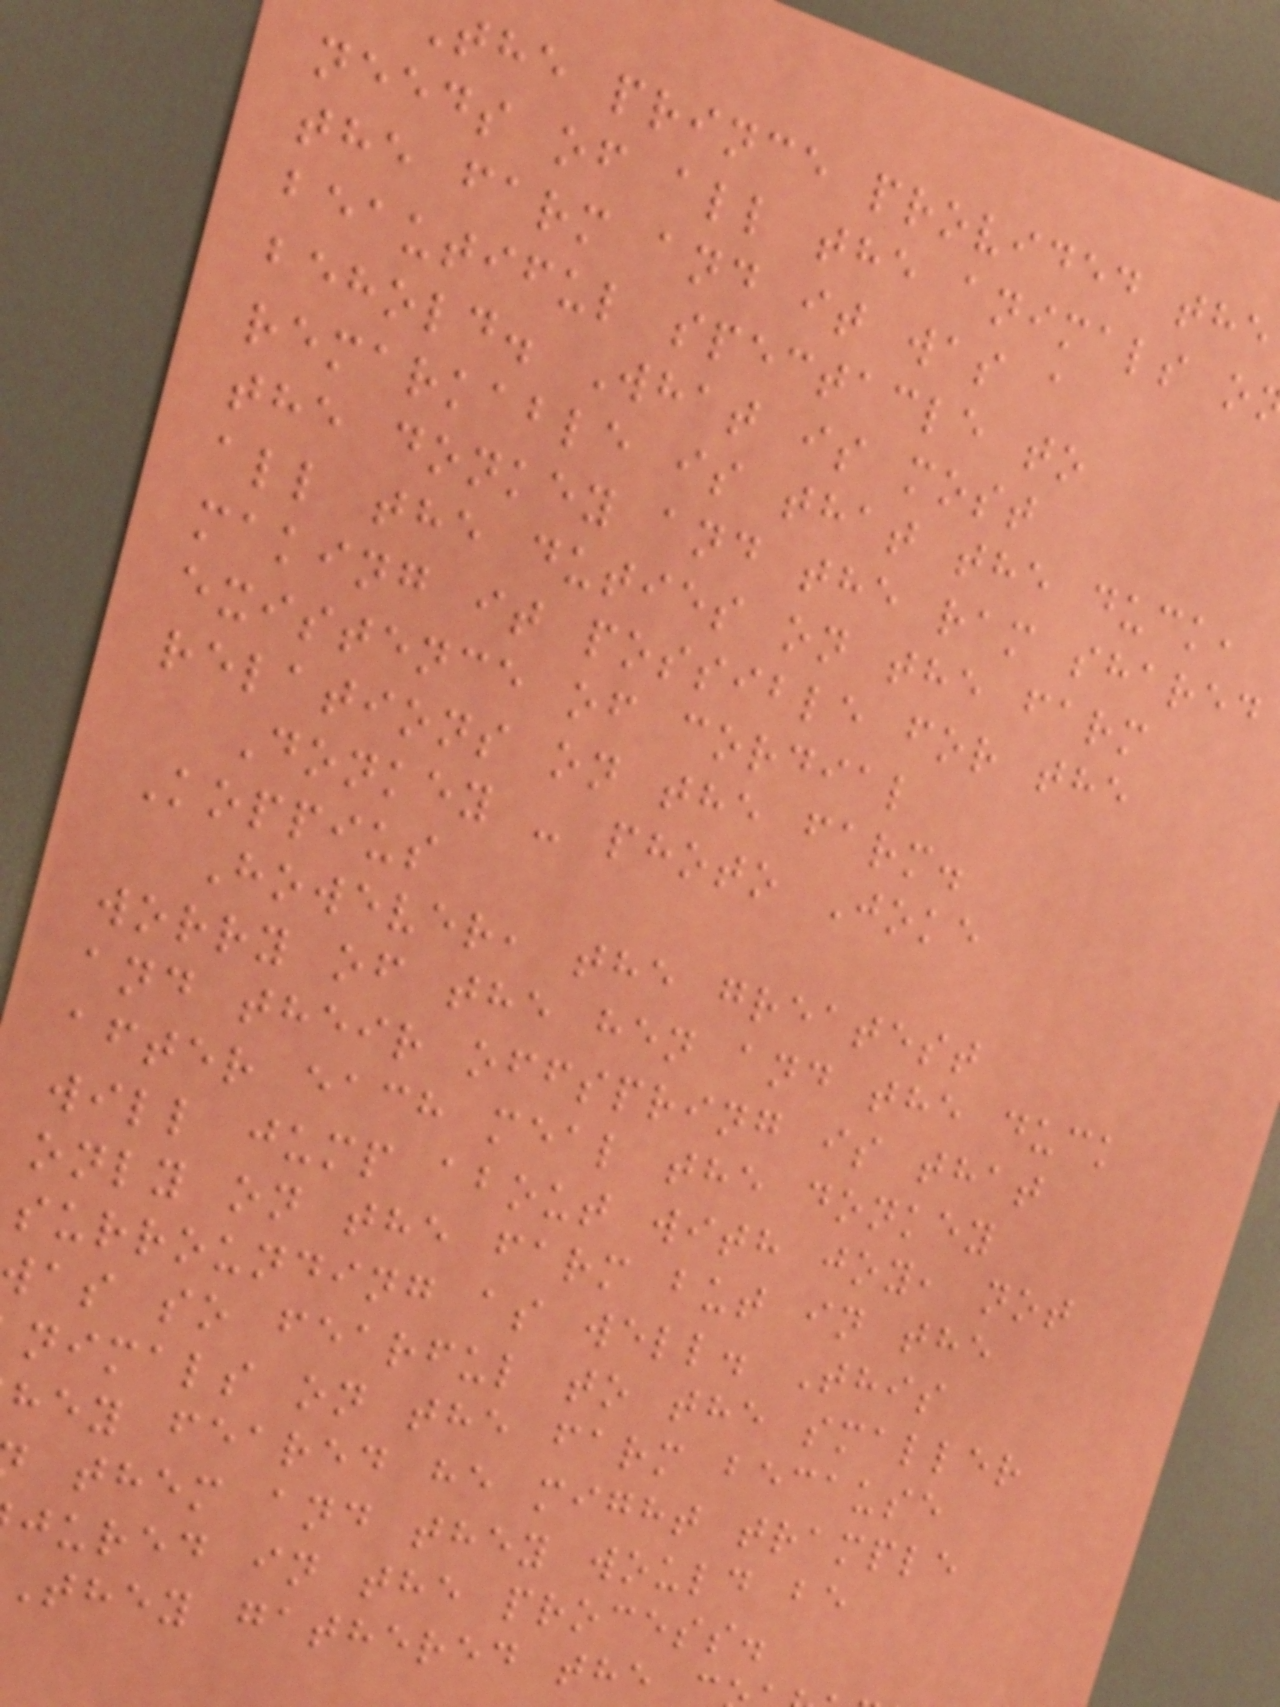the prince provided the
needs of all the animals o
the farm and it was a
beautiful spectacle to
behold. What is most
remarkable is that the duck,
the donkey and the ram shared
all the duties on the farm
making it possible for the
existence of cordial
relations on the farm.
Donkey - photo Joke
Koppius
However, the greatest
worry of the hen and the duck
and their offspring is that
after each meal the donkey
will jump about with joy, not
only on the farm but in the
surrounding as well. This
as so fearful to the smaller
nimals on the farm because
hey feared he might trample
them and they would be
jured in the process.
They gathered the
